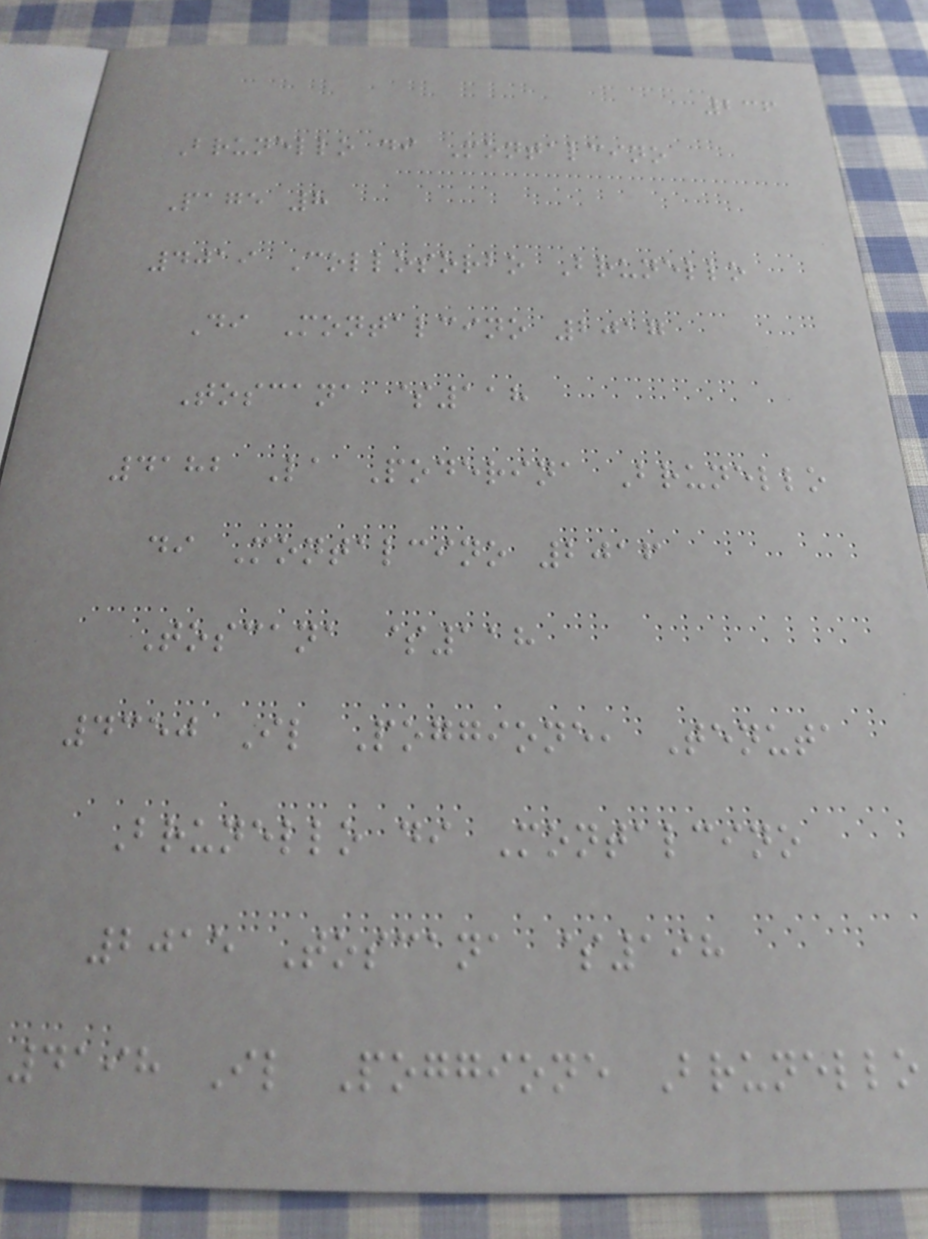236
Brunello di Montalcino
Page 8
4019 Collosorbo Brunello
Di Montalcino 2017
Toscana $118
4182 La Poderina Brunello
di Montalcino 2016
Toscana $118
4350 Il Poggione, Tenuta
Brunello di Montalcino
2015 Toscana $198
4198 Il Poggione Brunello
